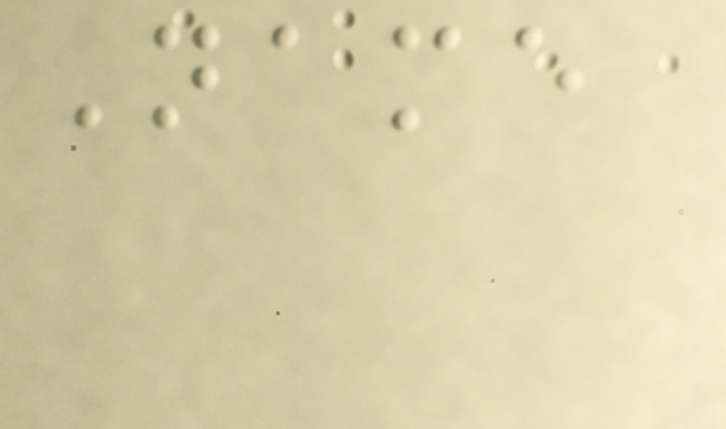Name
